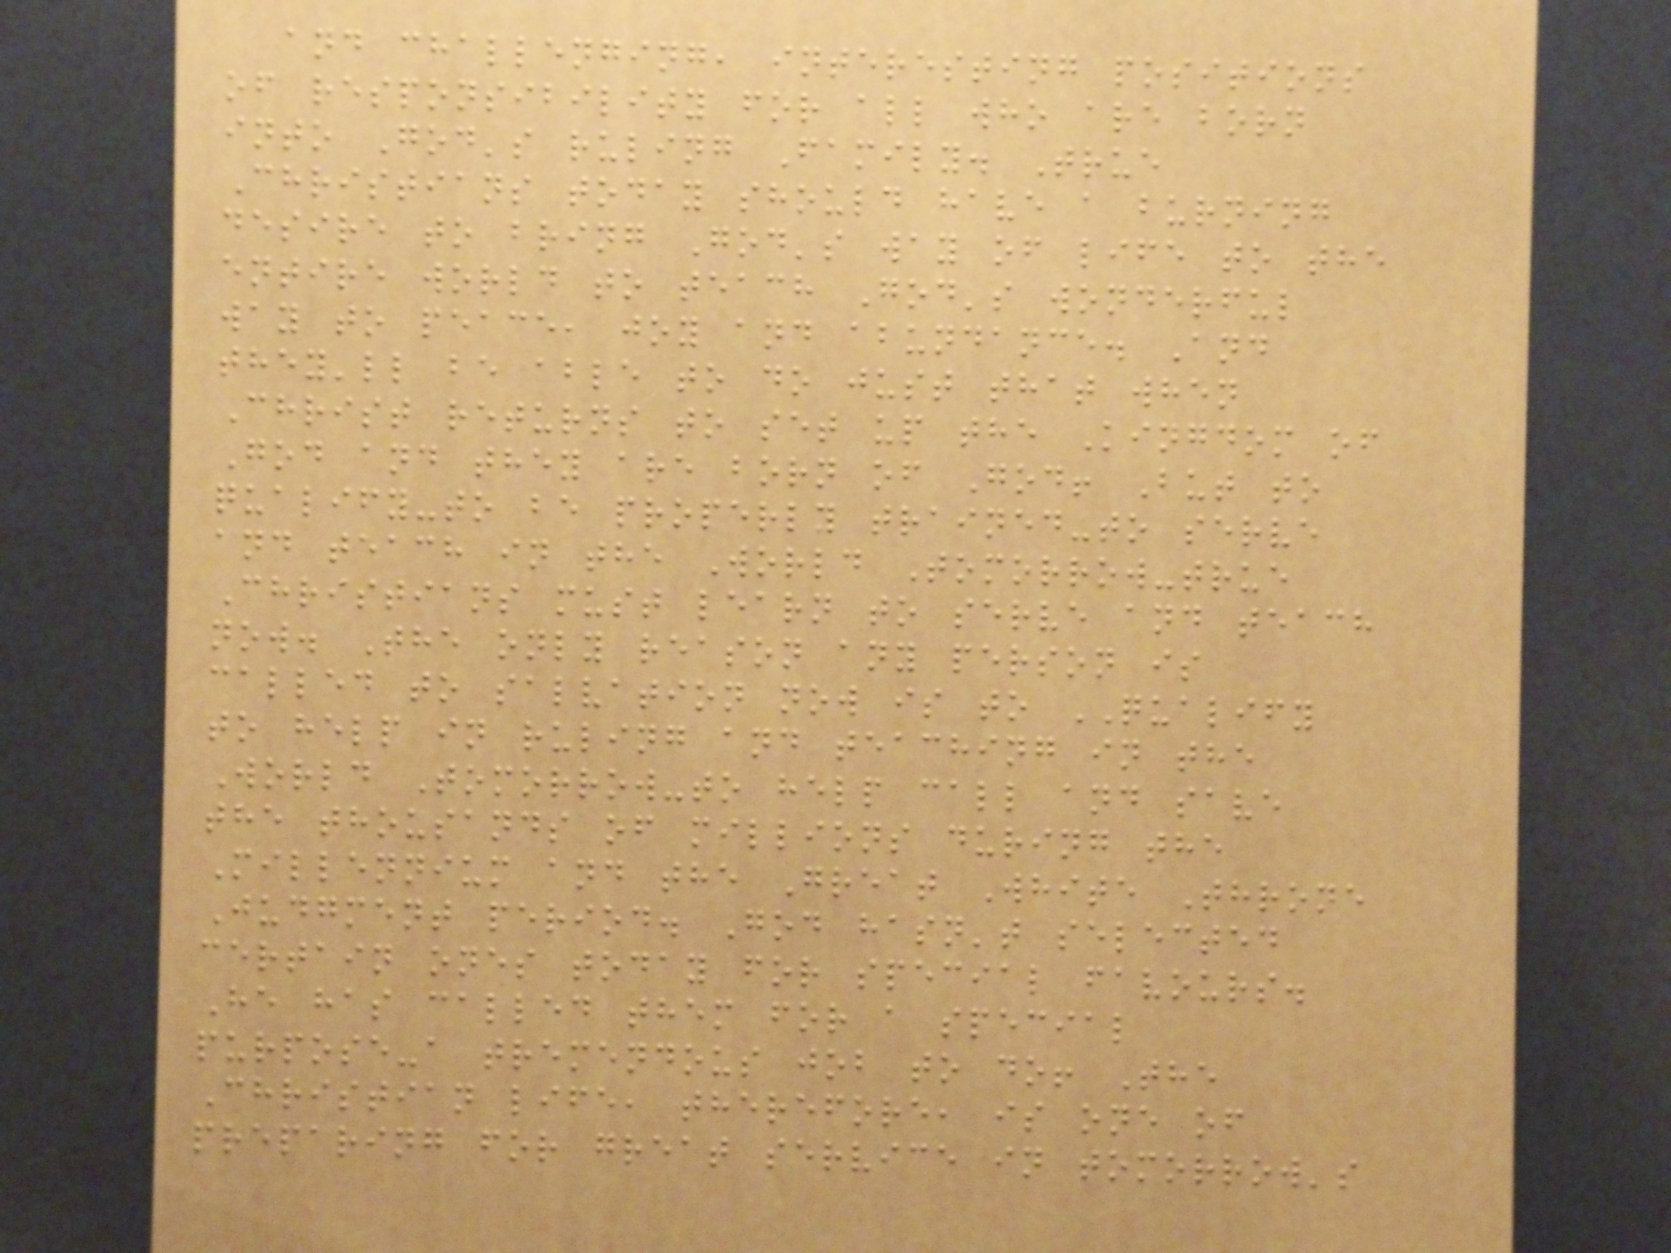and challenging, interesting positions
of responsibility for all who are born
into God's ruling Family. True
Christians today should have a burning
desire to bring God's way of life to the
entire world to teach God's wonderful
way to peace, joy and abundance. And
they'll be able to do just that when
Christ returns to set up the Kingdom of
God and they are born of God! But to
qualify-to be properly trained-to serve
and teach in the World Tomorrow-true
Christians must learn to serve and teach
now. The only reason any person is
called to salvation now is to QUALIFY
to help in ruling and teaching in the
World Tomorrow-to help call and save
the thousands of millions during the
Millennium and the Great White Throne
Judgment period. God hasn't selected
certain ones today for special favours.
He has called them for a special
purpose-a tremendous job to do! The
Christian life, therefore, is one of
preparing for great service in tomorrow's
